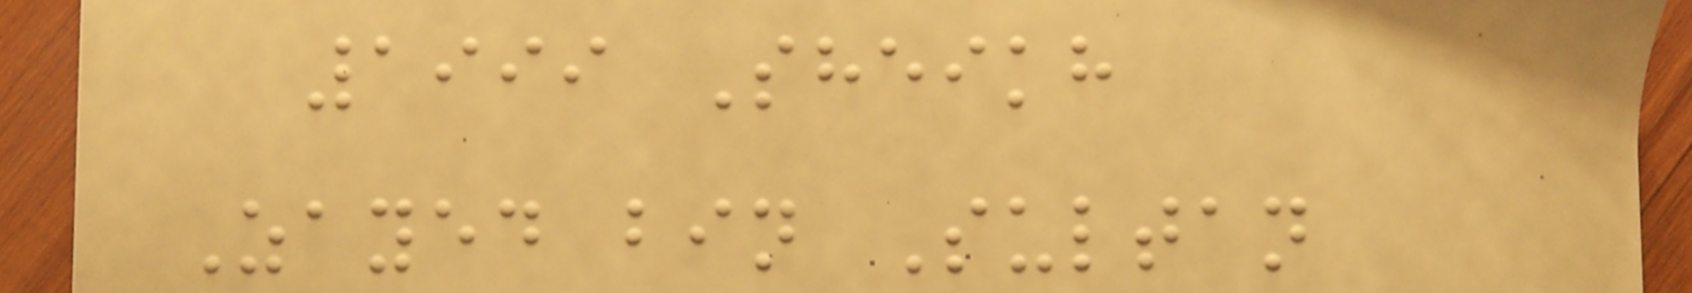1999 Sheikh
Zayed bin Sultan
